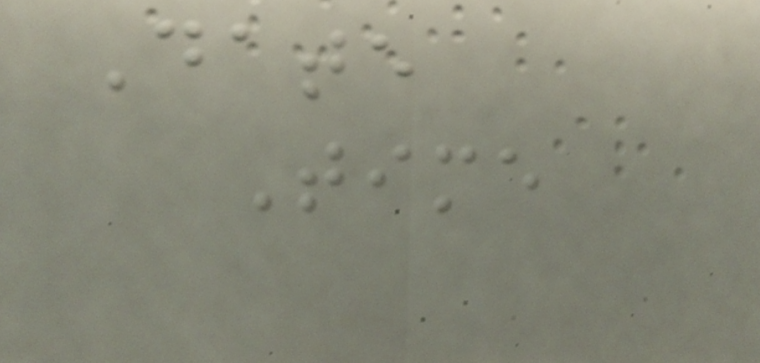Date
Time
